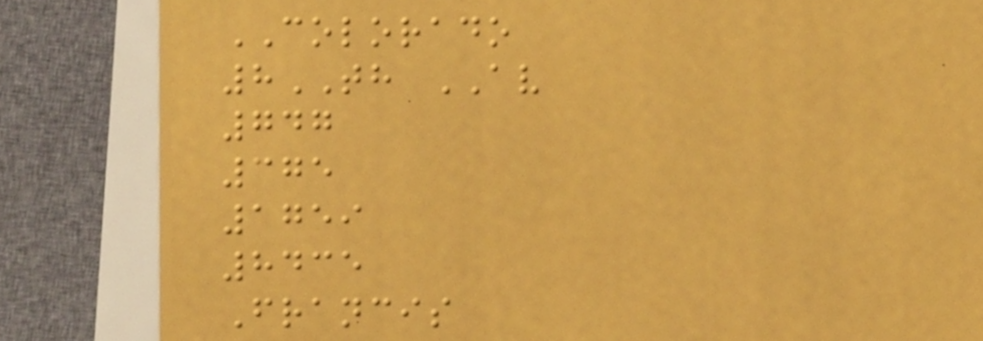COLORADO
8TH AV
747
375
1759
8435
Francis
